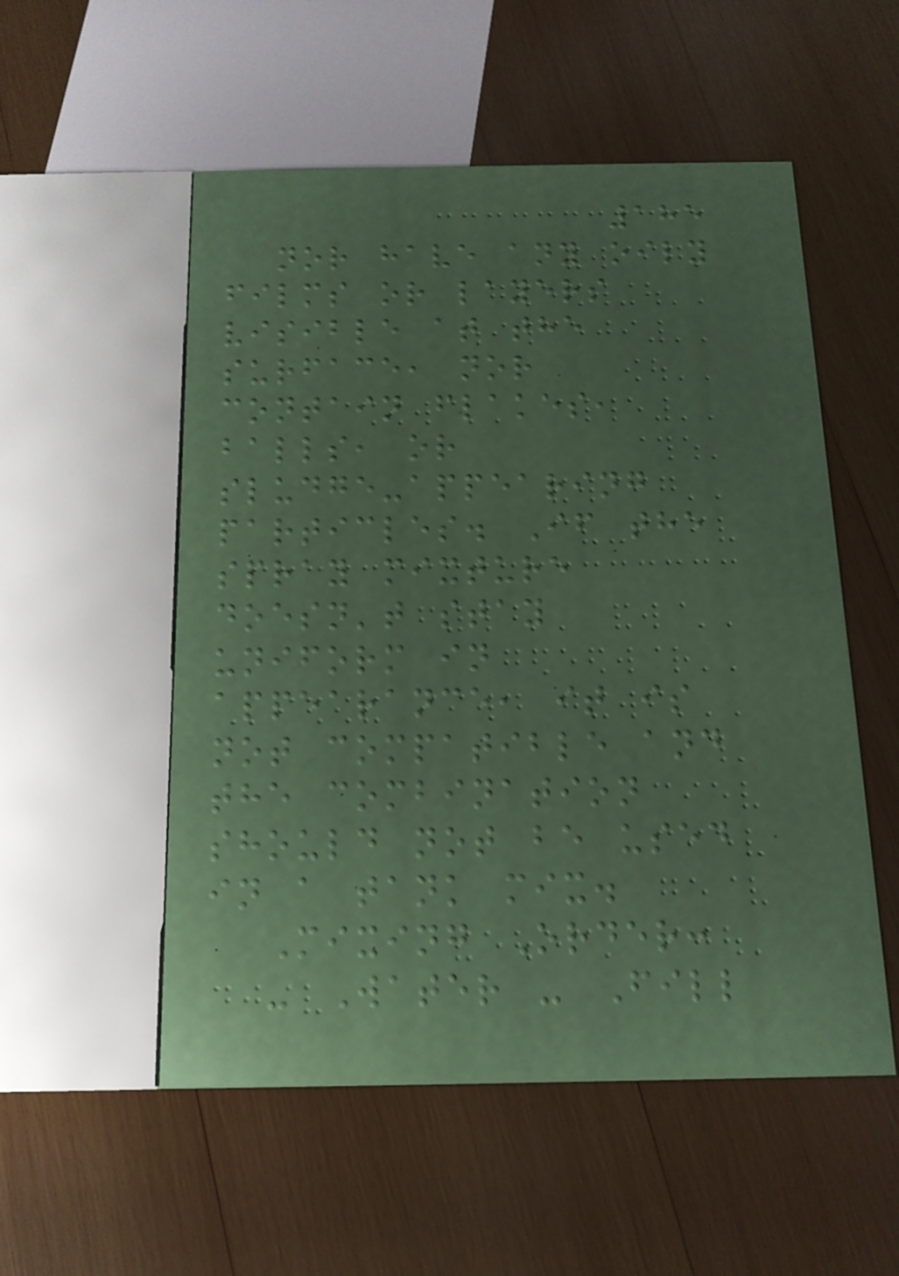185
nor have any oily
films or layers
visible at the
surface, nor
contain flakes,
balls, or
sludge-appearing
particles. If the
spray mixture
doesn't stay
uniform in
appearance, it is
not compatible and
the combination
should not be used
in a tank mix.
Mixing Order:
- Water - Fill
